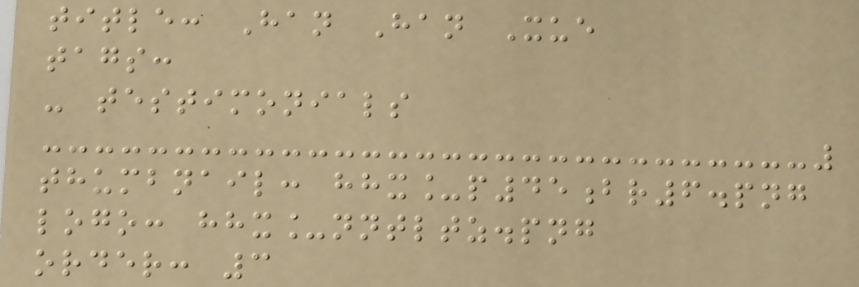title: Han Han Xue
tags:
- testimonials
thumbnail: hhx_p45br6.png
logo: hhx_nntltz.png
order: 3
